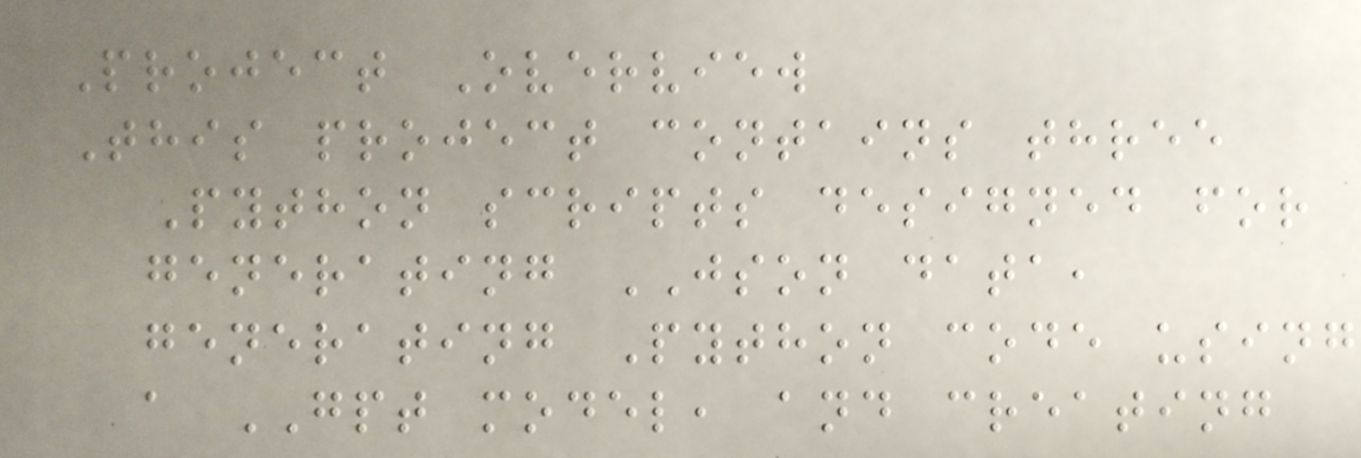Project Overview
This project contains three
Python scripts designed for
generating JSON data,
generating Python code using
a GPT model, and creating
